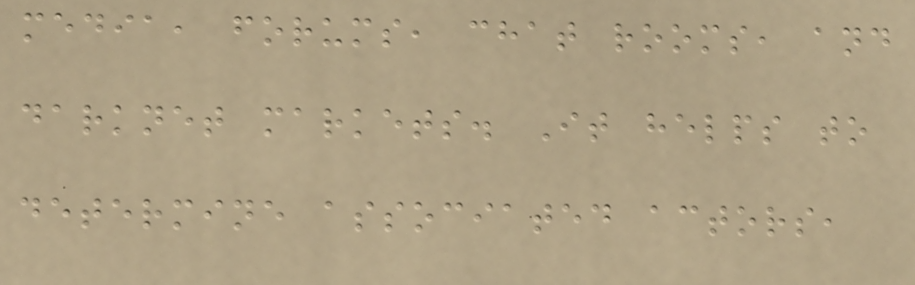media, forums, chat rooms, and
darknet markets. It helps to
determine associated actors,
